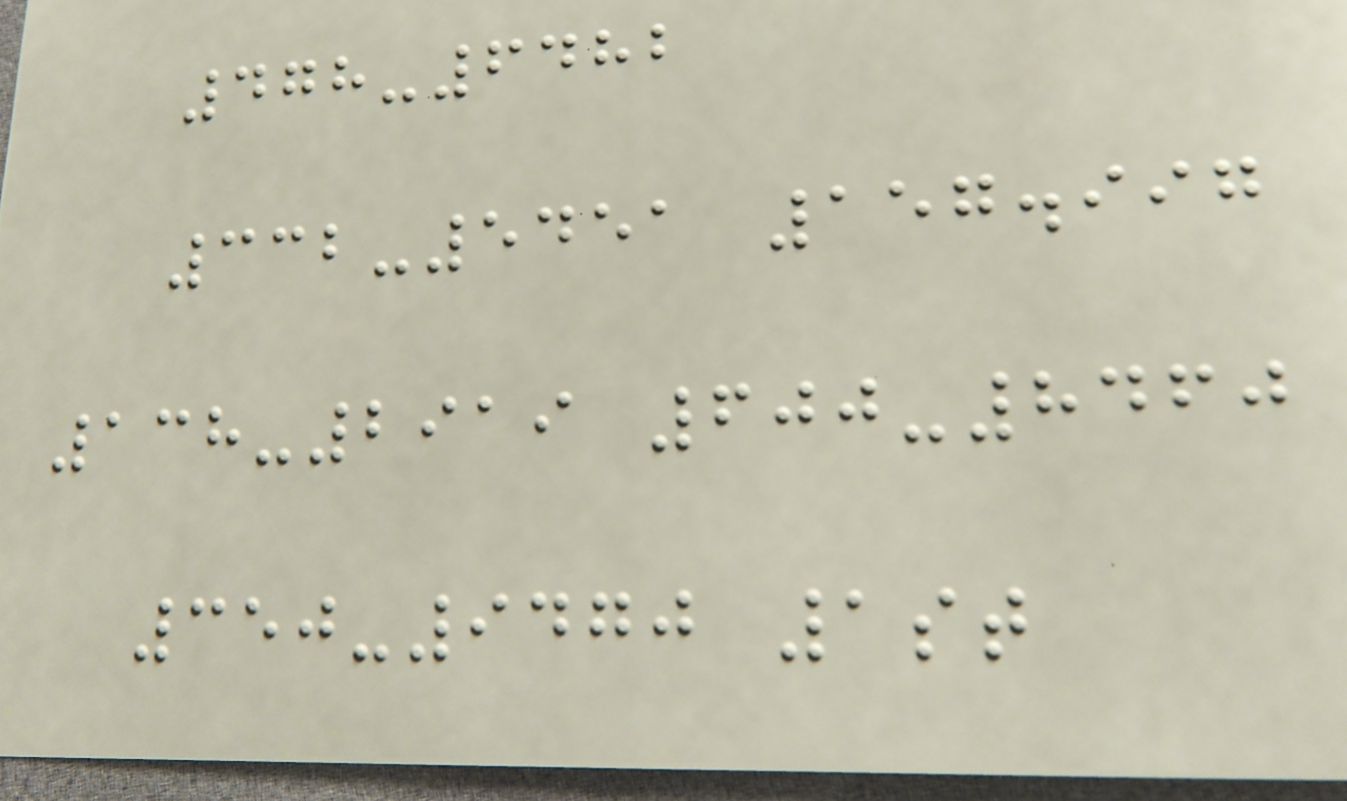478-6482
332-5451 157.997
138-2919 600-8460
350-9470 1st
